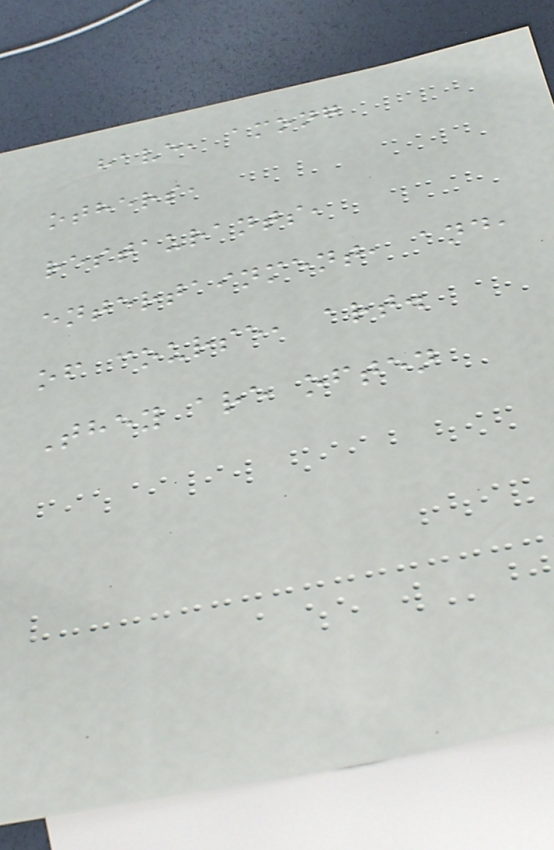have, among
others,
restaurants,
entertainment, and,
of course, art.
They are often
